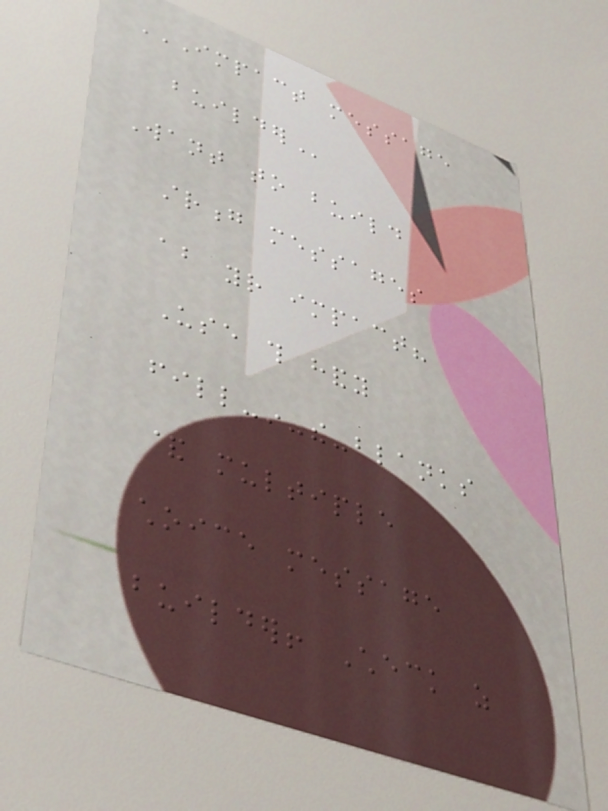IMPACT MESSAGE
BUILDER
Want to build
strong messages
about your impact?
Use this handy
fill-in-the-blanks
& multiple
choice message
builder! Check as
